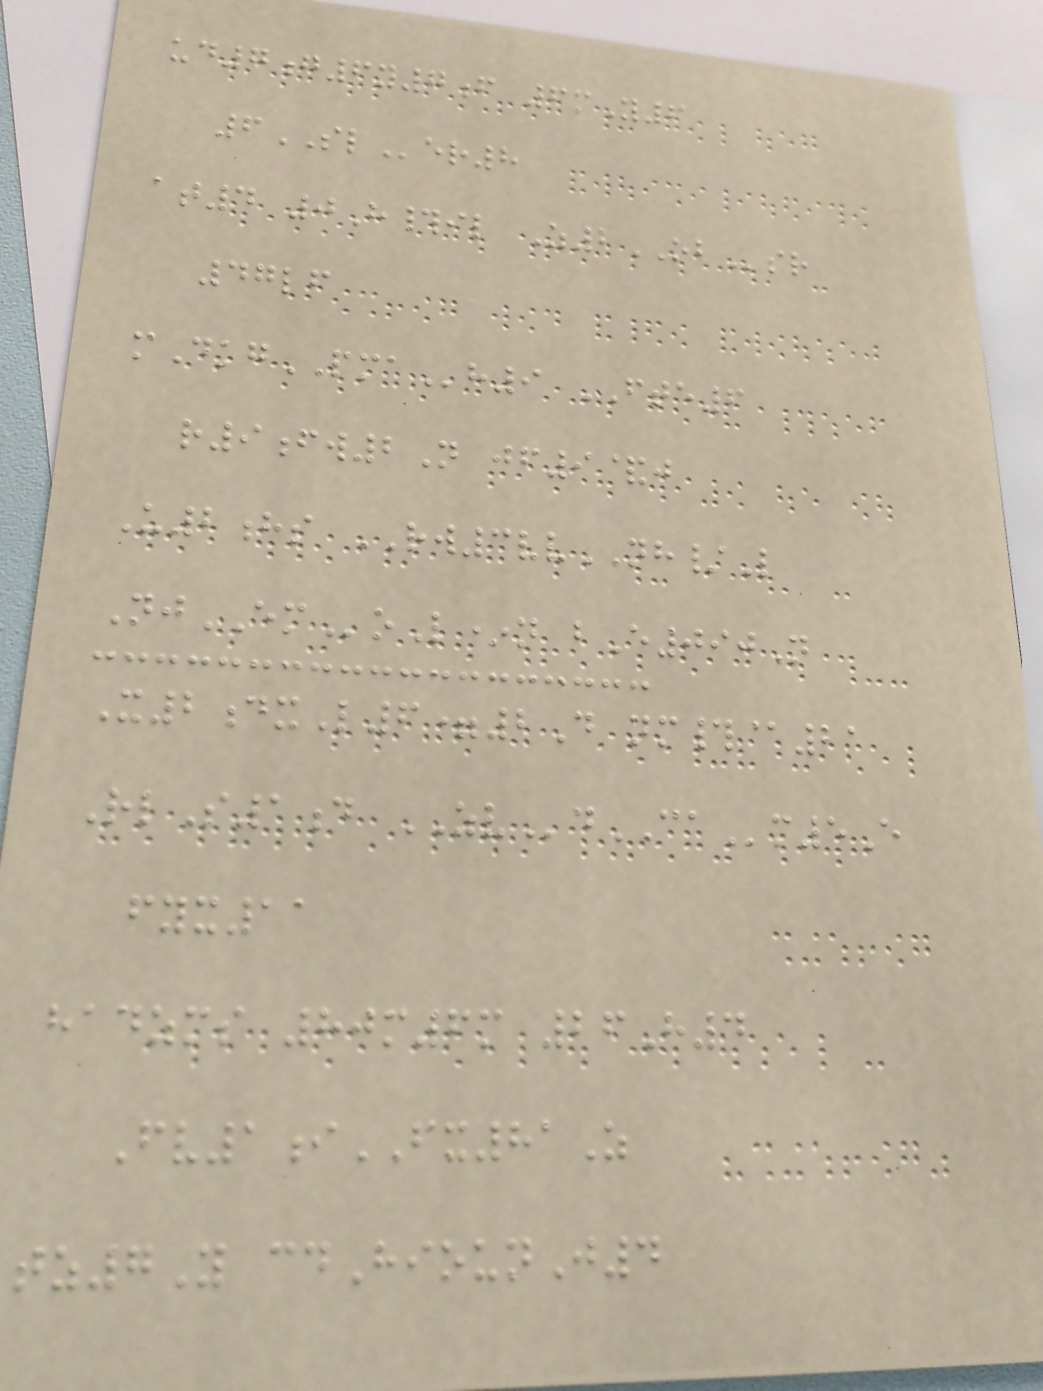ud7g6y7f 6mY6
6SLer8
at4 0H#il Z2OBsr
47lf
mDkgPMAh9 FTE6
r9fw2N jf9&j
U2hs RW3vvNH/L
NjEMoL*n bE090N
X2dxL6=2D nm#@21
RlS1d ZVdCAm5E
fyx11
hadzms 80m6m 26H4
Fv1iFX81Z
tz7Y cdHiounJ4
